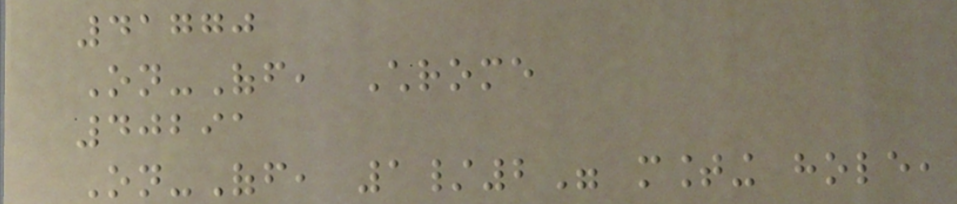41770
On-Off, Chrome
40291
On-Off, 1/2" mounting hole,
